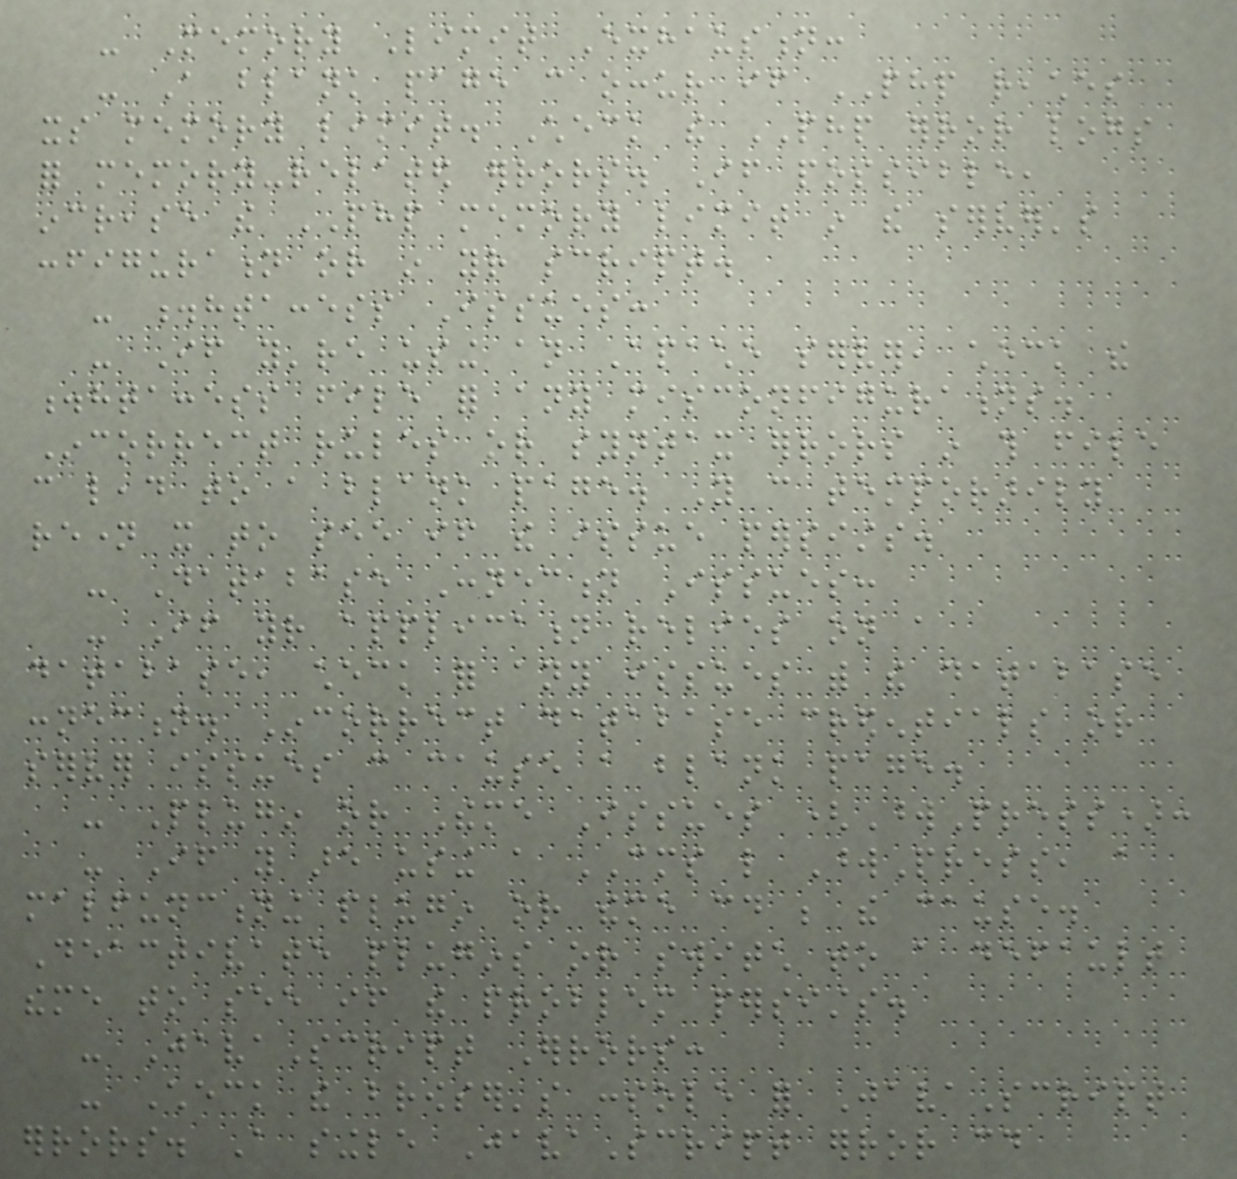- Memory Limit Exhaustion:
- A blank page can occur if PHP reaches
its memory limit. Check the PHP error logs
for memory-related errors. If possible,
increase the PHP memory limit in the server's
configuration or in your script.
- .htaccess Issues:
- If you're using an Apache server, check the
.htaccess file for any misconfigurations.
Incorrect rules or syntax errors in this file
can lead to a blank page. You can temporarily
rename it to see if the issue persists.
- Database Connection Issues:
- If your application relies on a
database, check for any issues with the database
connection. Incorrect database credentials or
server issues can cause a blank page.
- Plugin or Theme Issues (WordPress):
- If you are using a CMS like WordPress, a
malfunctioning plugin or theme could be the cause.
Deactivate plugins or switch to a default
theme to see if the problem persists.
- JavaScript Errors:
- Check the browser's console for JavaScript
errors. A single JavaScript error could
